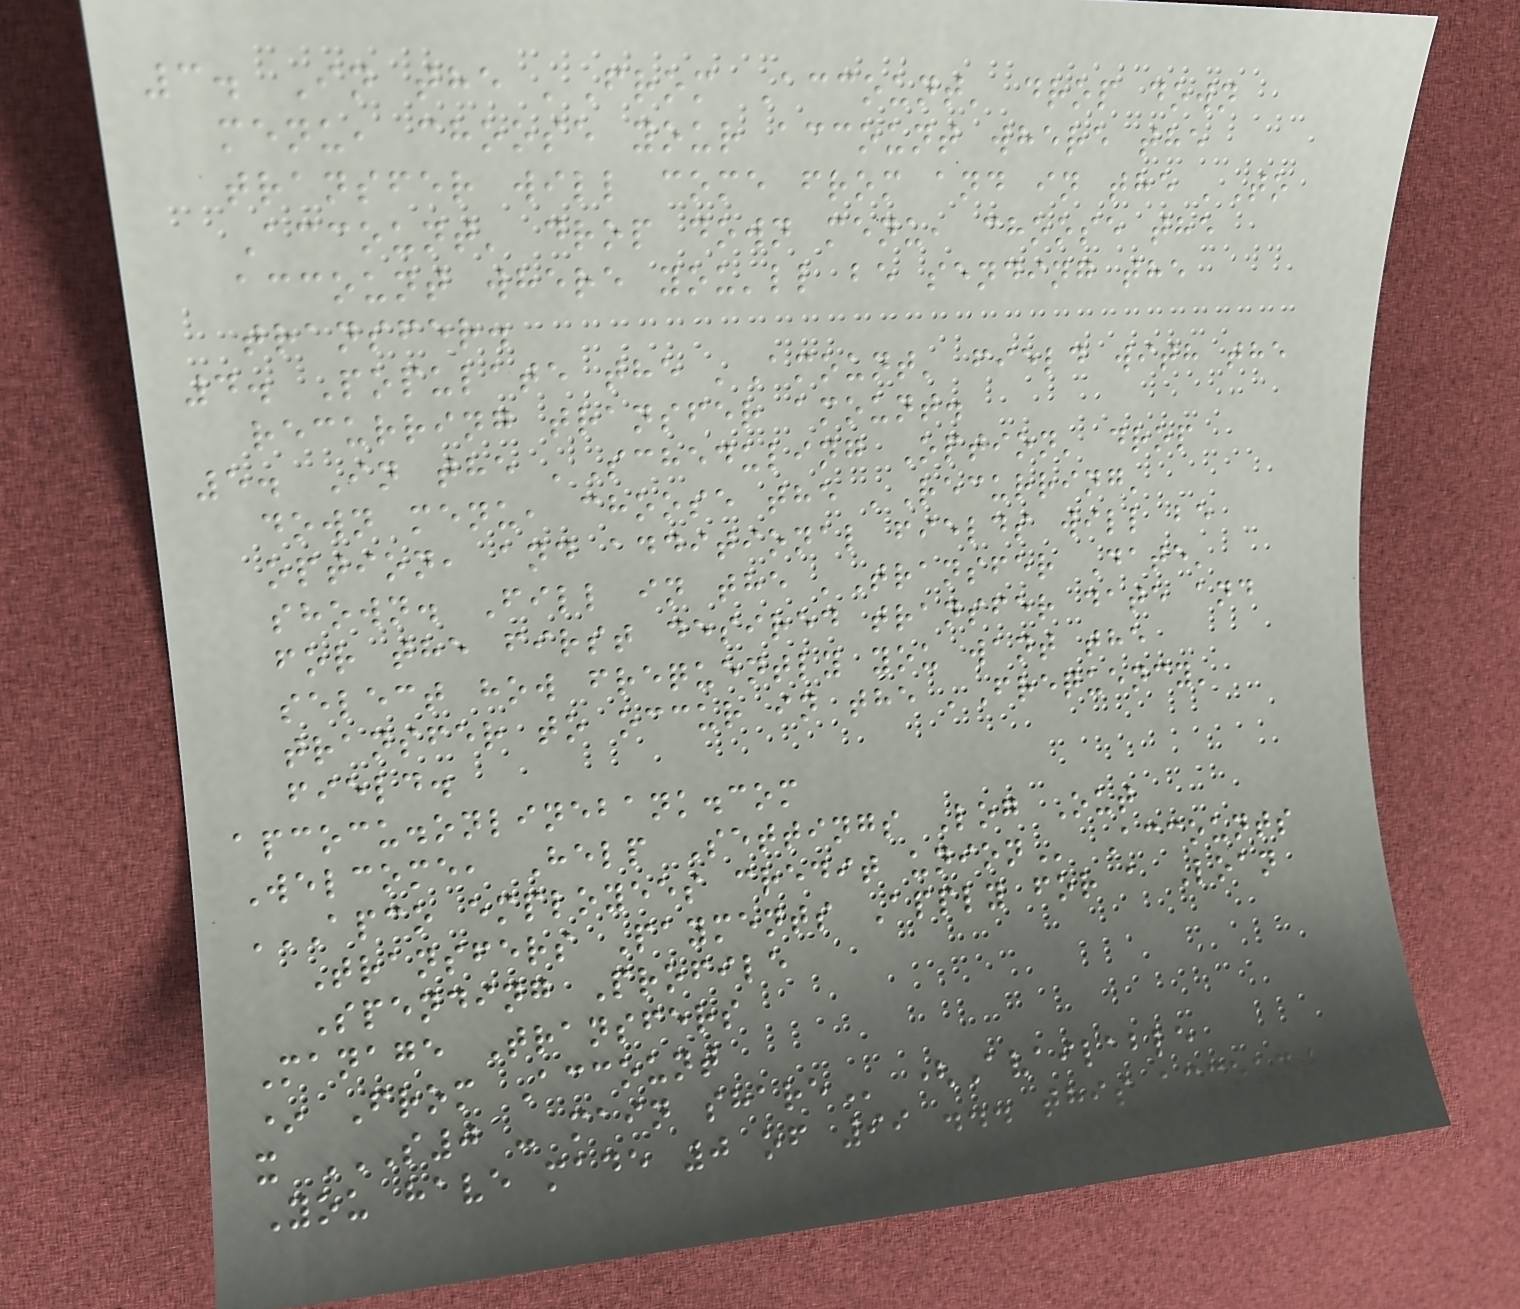3. In the 'From Account' drop down
menu, choose your account where the
transfer will come from and in the 'To
Account' drop down menu, choose the
account where you'll be sending the
transfer.
4. Populate the 'Amount' field with the
recurring transfer amount.
5. In the 'Scheduling Option' drop
down menu, choose the 'Recurring'
option, and additional fields will be
shown. Fill in the 'Transfer Date'
for the first desired transfer date and
select how frequently you want the
transfer to occur in the 'Frequency'
field.
apcocu.onlinebank.com
Welcome, Help Settings Log Out
APCO EMPLOYEES CREDIT UNION Accounts
Transfers Payments Apply for a Loan
Spending Profile
Manage Transfers
* From Account
x S0 - MAIN SHARE (Available
You have made 0 of 99 ... this account
